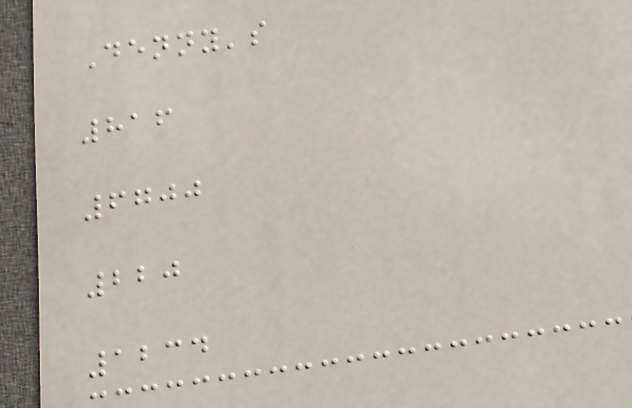Denny's
816
6700
220
1234
